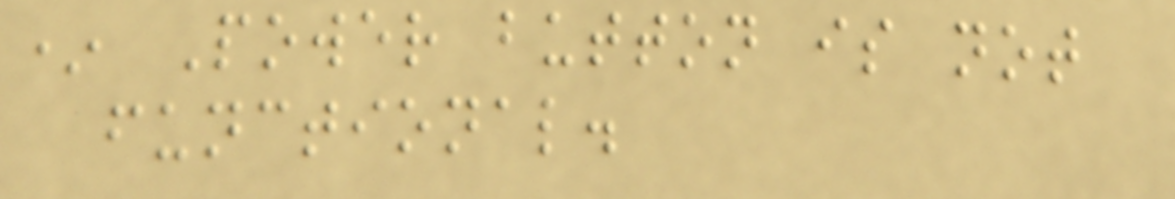* Power button is not
functional.
